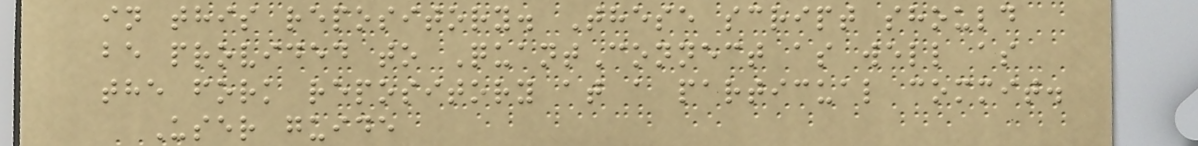in this repository. These script should
be provided to QuantConnect as well as
the fork repository at a particual commit.
User guide
